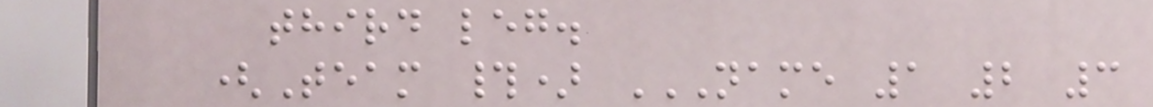third leg.
(Team #) NAME 1 2 3
